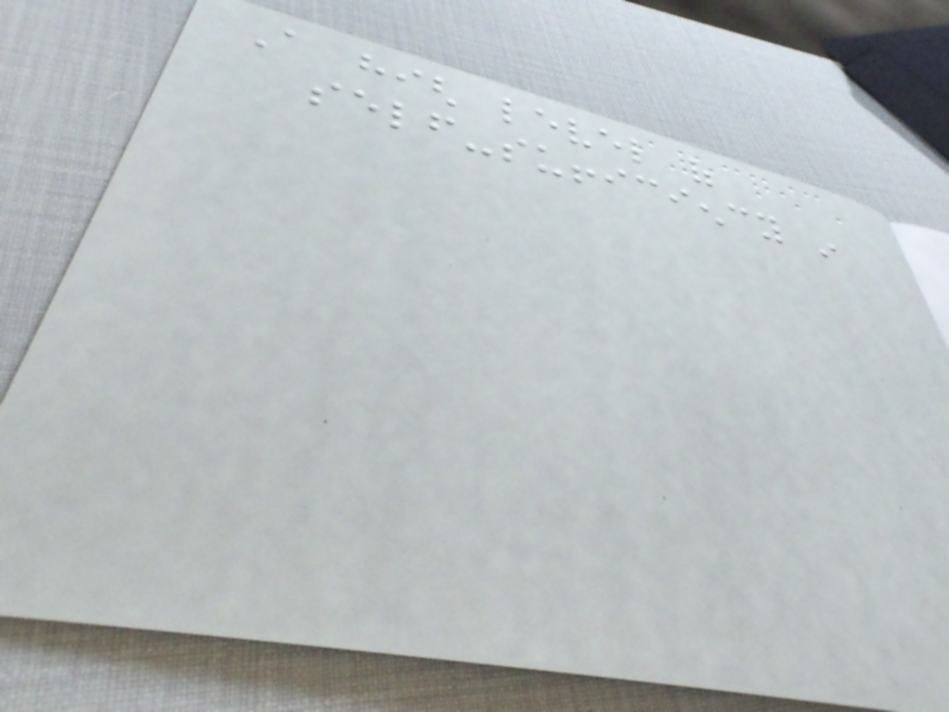A high level of
self-sufficiency in
